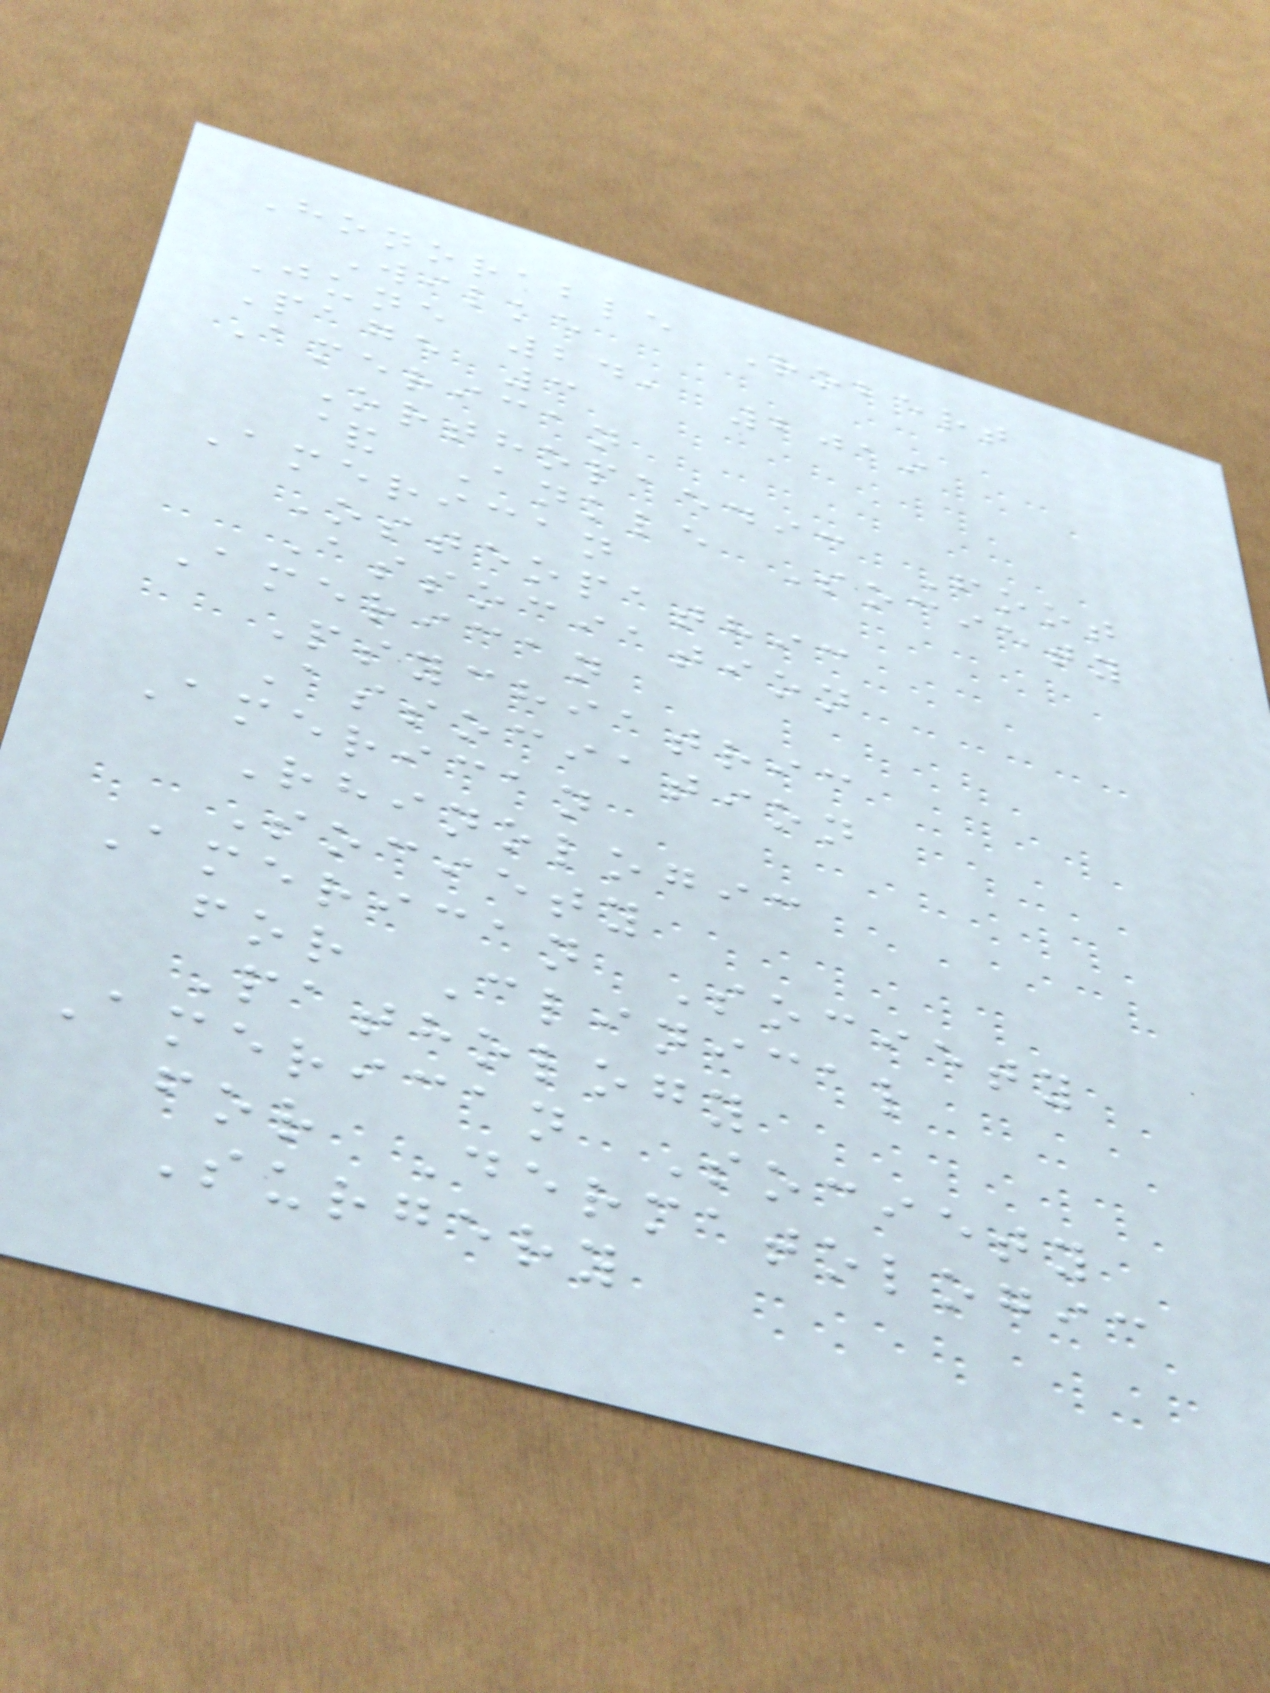Honorable Robert
Wilke
June 24, 2019
Page 3
American
Orthopaedic Foot
& Ankle Society
American
Osteopathic
Association
American
Psychiatric
Association
American
Rhinologic
Society
American Society
for Clinical
Pathology
American Society
for Dermatologic
Surgery
